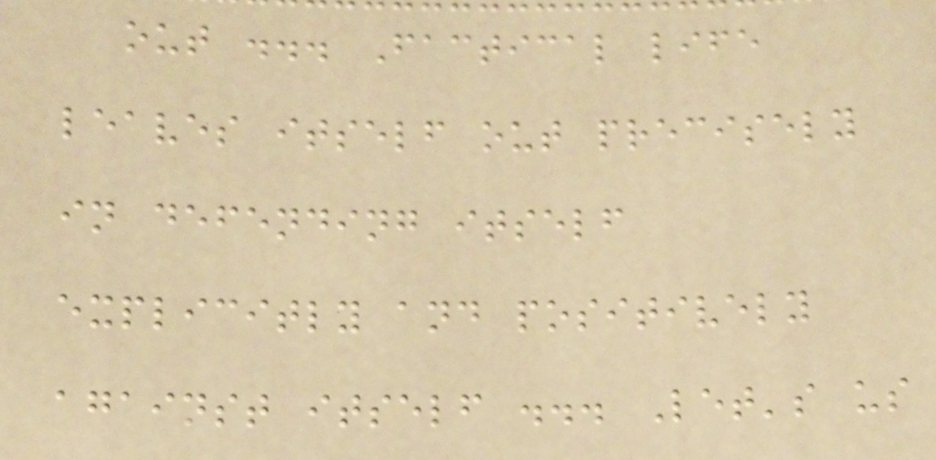out ... Factical life
leaves itself out precisely
in defending itself
explicitly and positively
against itself ... Let's us
